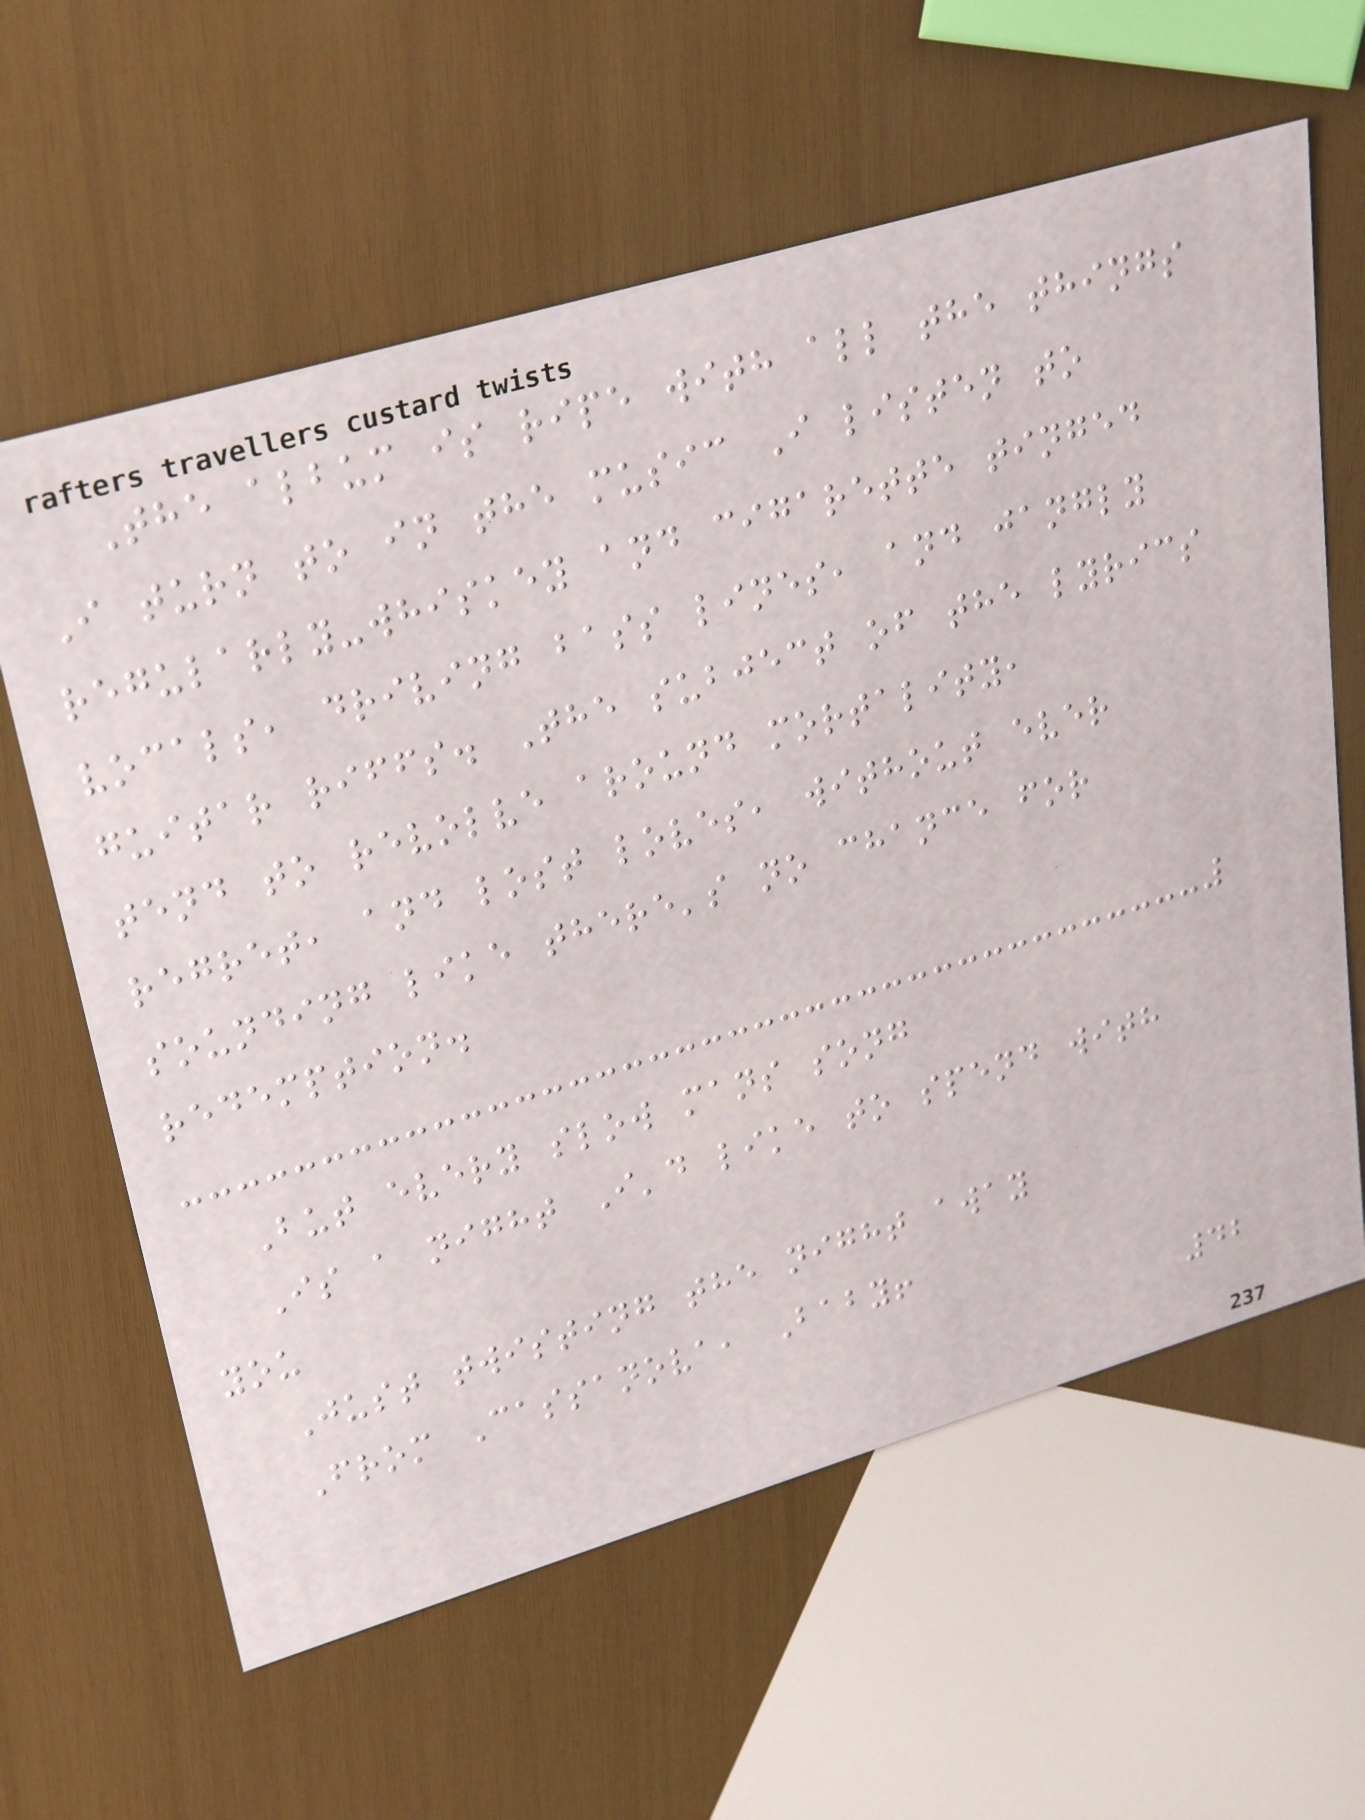The album is ripe with all the things
I turn to in the music I listen to
regularly-whiskey and cigarette tinged
vocals, driving bass lines, and jangly
guitar riffs. The subject of the lyrics
tend to revolve around mortality,
regret, and lost loves, without ever
sounding like there's no chance for
redemption.
But every slow mans song
Is a night I'd like to spend with
you
Just twisting the night away
From Cassanova, Baby!
42
